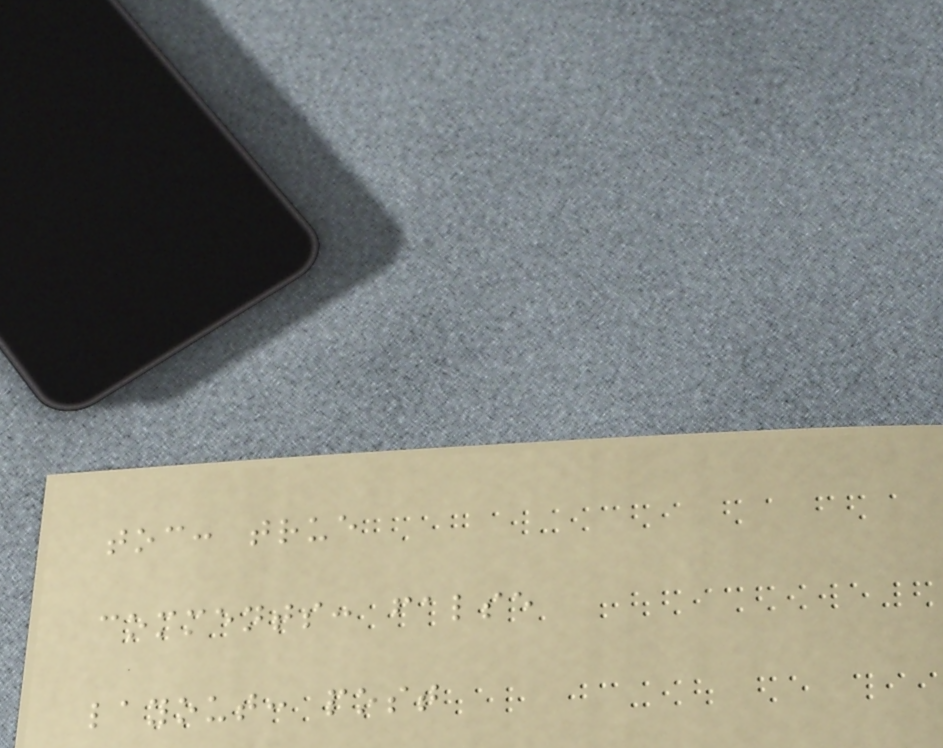toc: true
comments: false
layout: post
